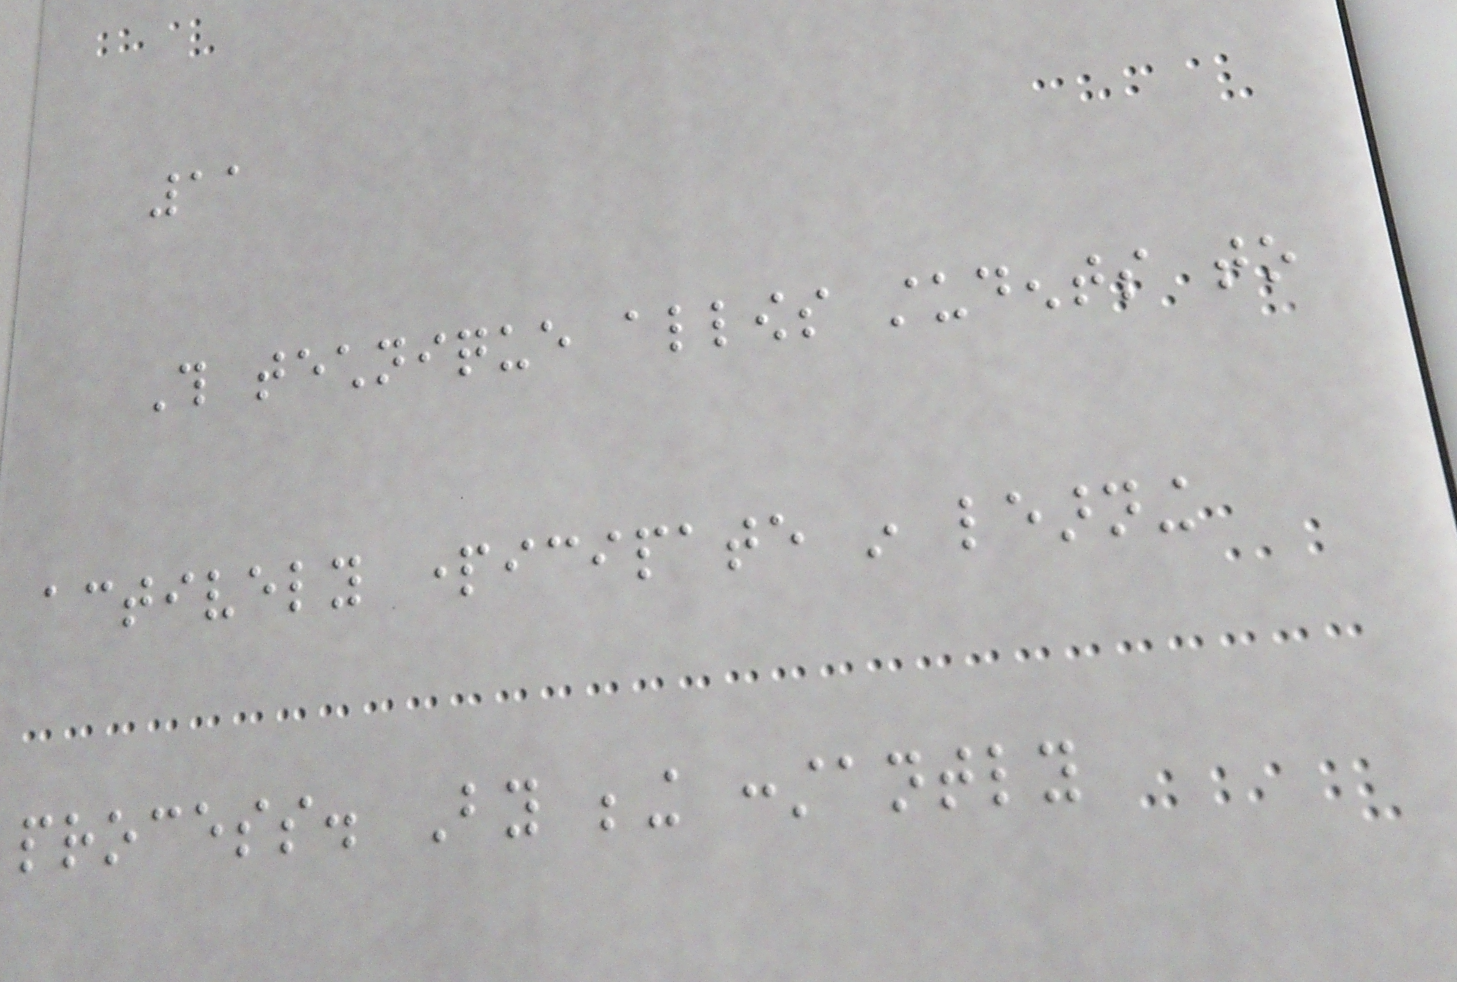11
This technique allows students to
actively participate in learning
process. By being constantly
